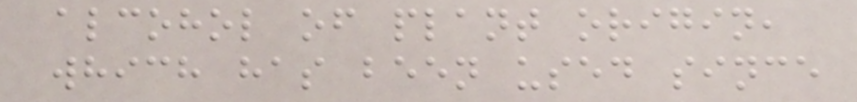alcohol of plant origin,
which has been used since
